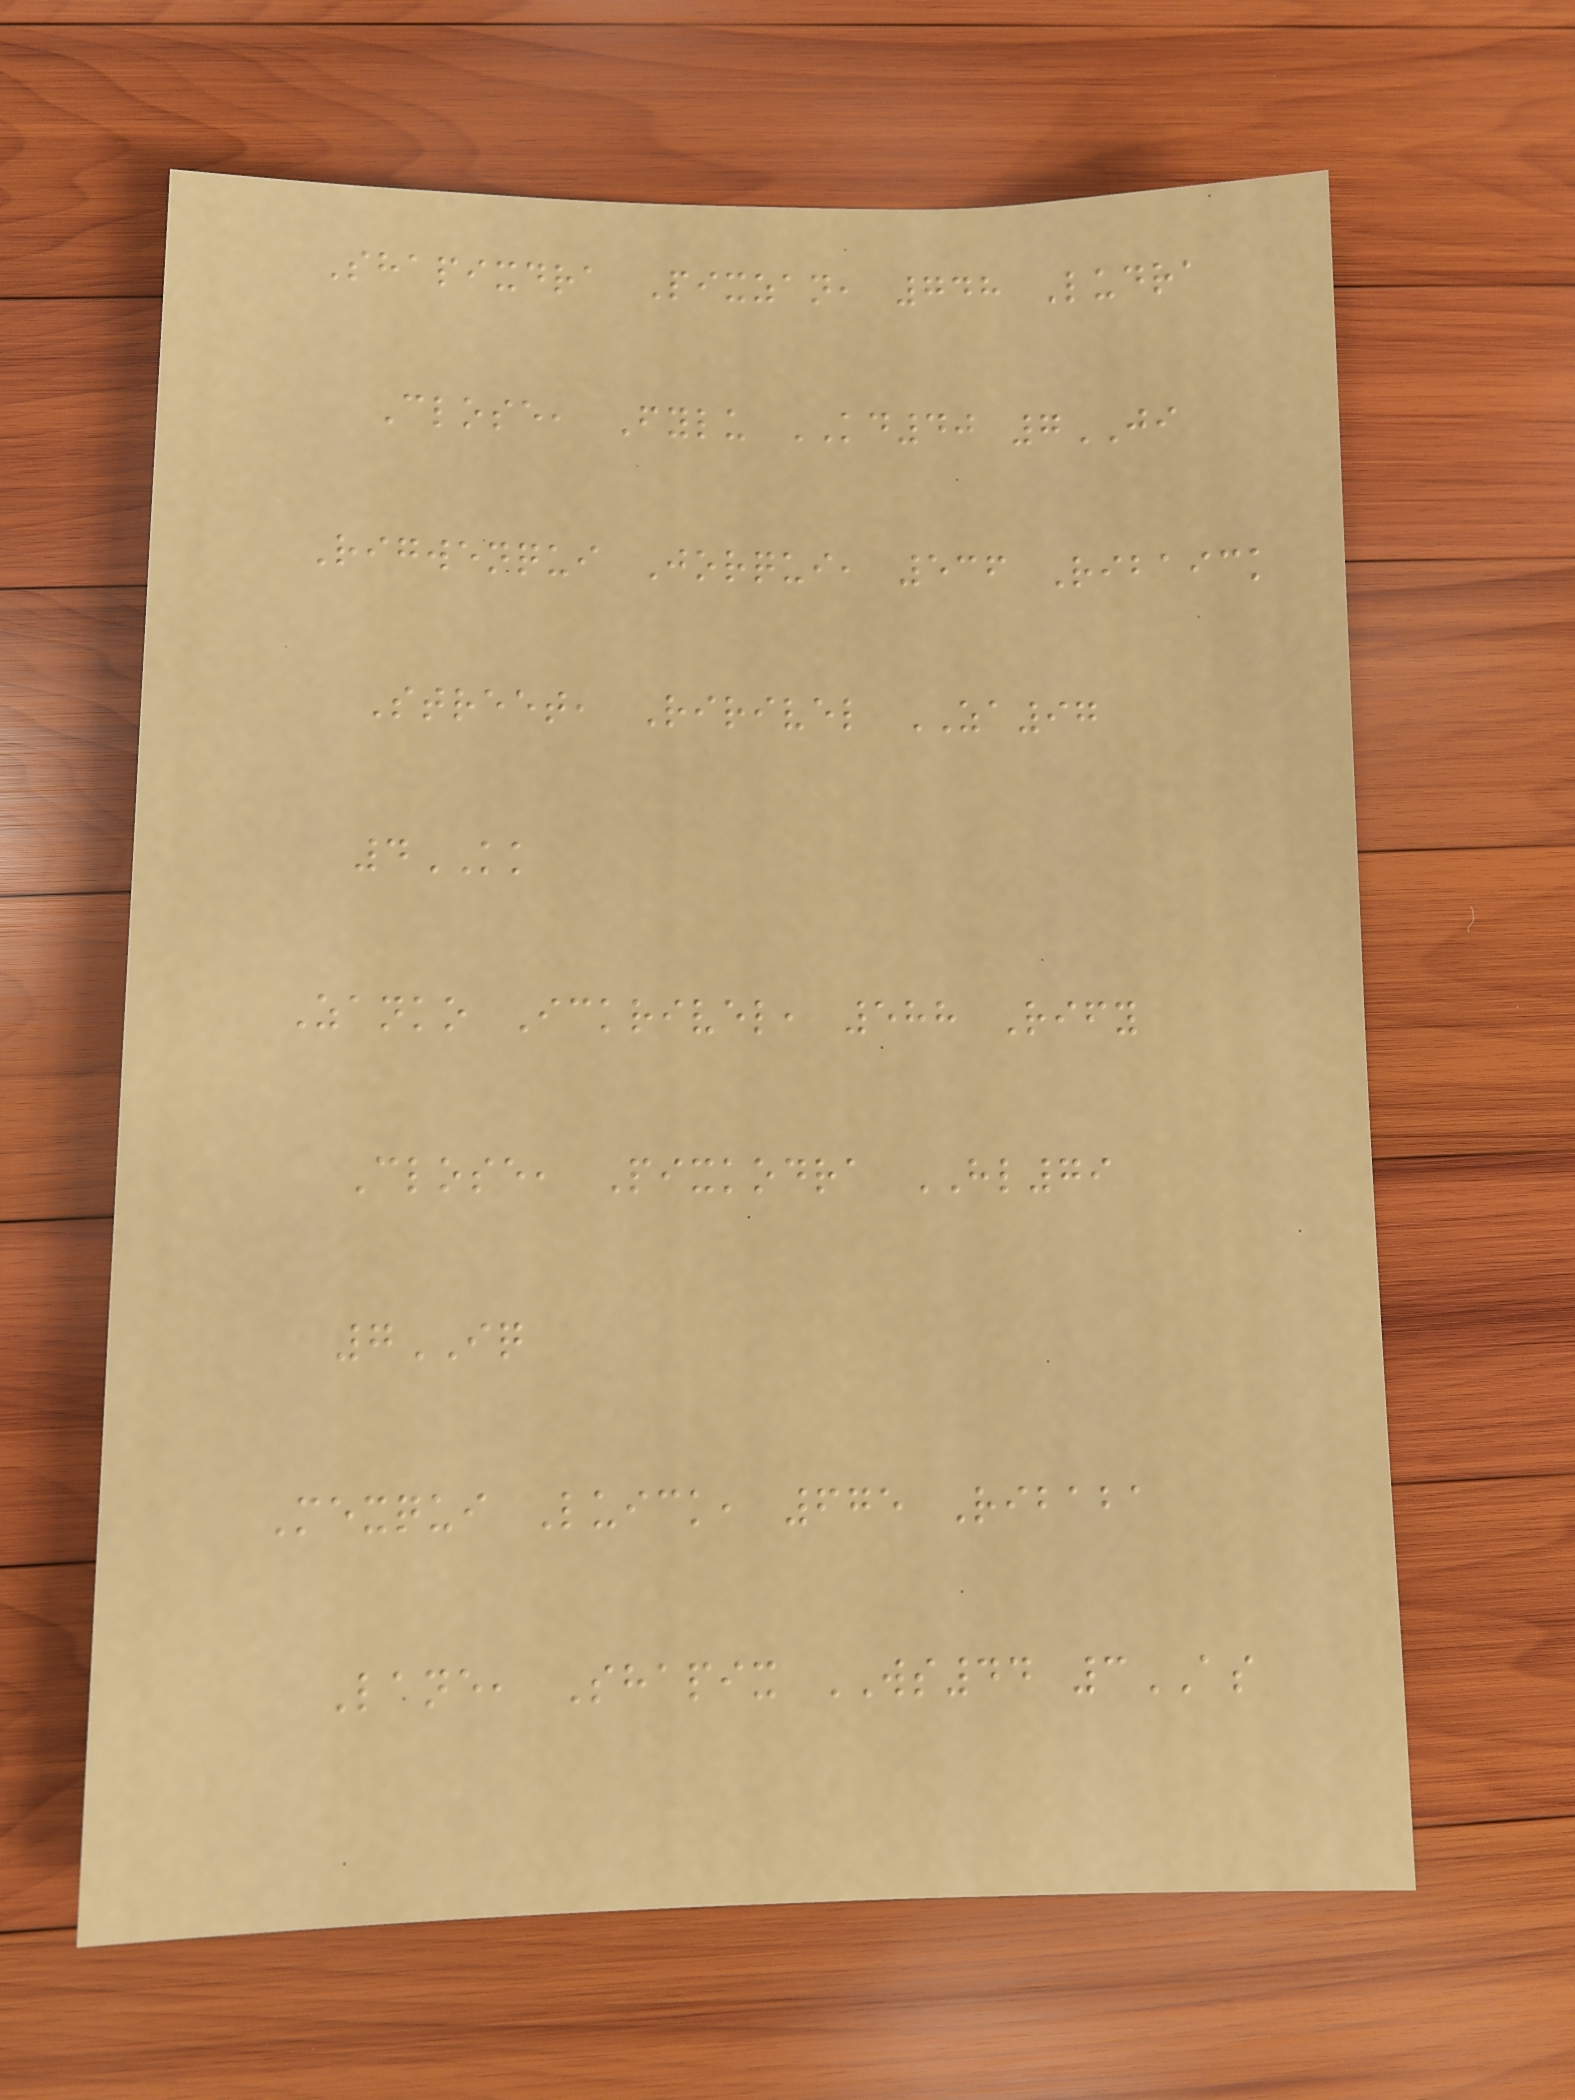Shapixdra Pixzan, 748 Ludra
Close, Fylu KD40 7JI
Rigwenqui Jorqui, 536 Ribaick
Street, Ririvel ZA97
4KK
Zanko Ickrivel, 588 Rify
Close, Pixkodra HL79
7IQ
Mexqui Luick, 675 Ribaba
Lane, Shapix WS44 3AS
